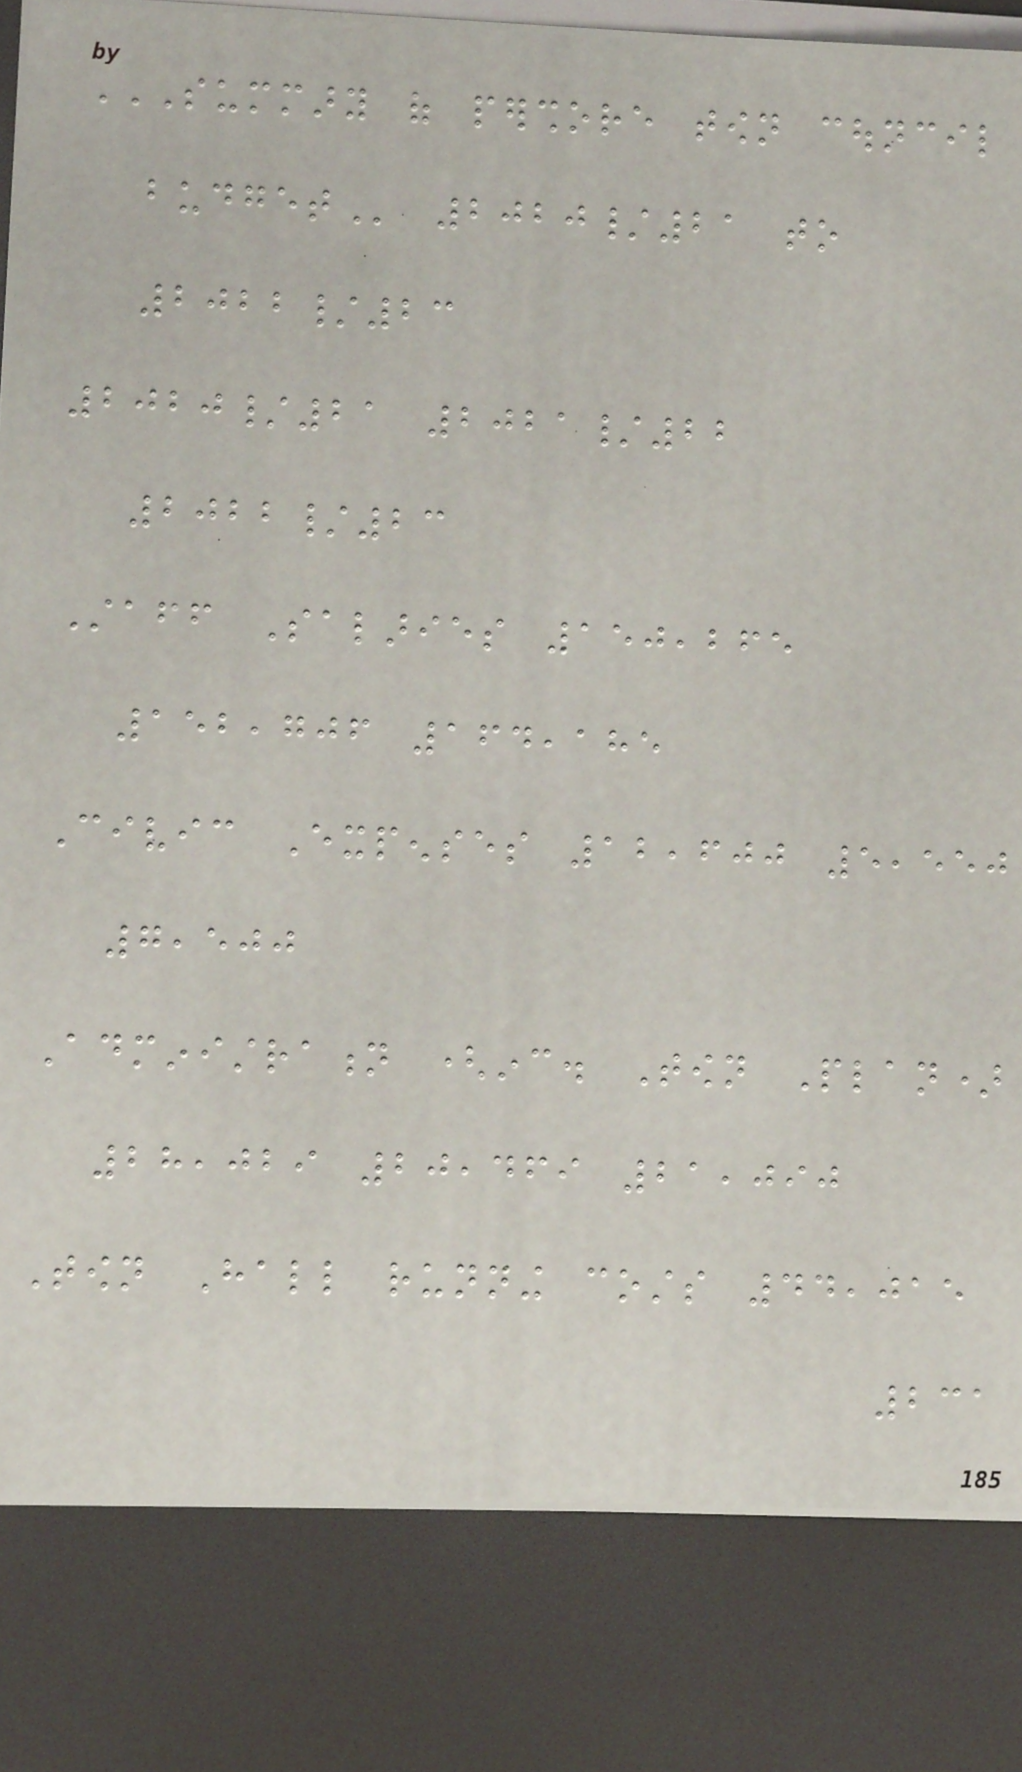SUMMARY OF PERSHORE TOWN COUNCIL
BUDGET 2020/21 to
2022/23
2020/21 2021/22
2022/23
Staff Salaries 150,265
152,706 164,185
Civic Expenses 12,600 5,550
7,500
Administration (inc. Town Plan)
28,029 20,469 21,090
Town Hall running costs 44,015
231
